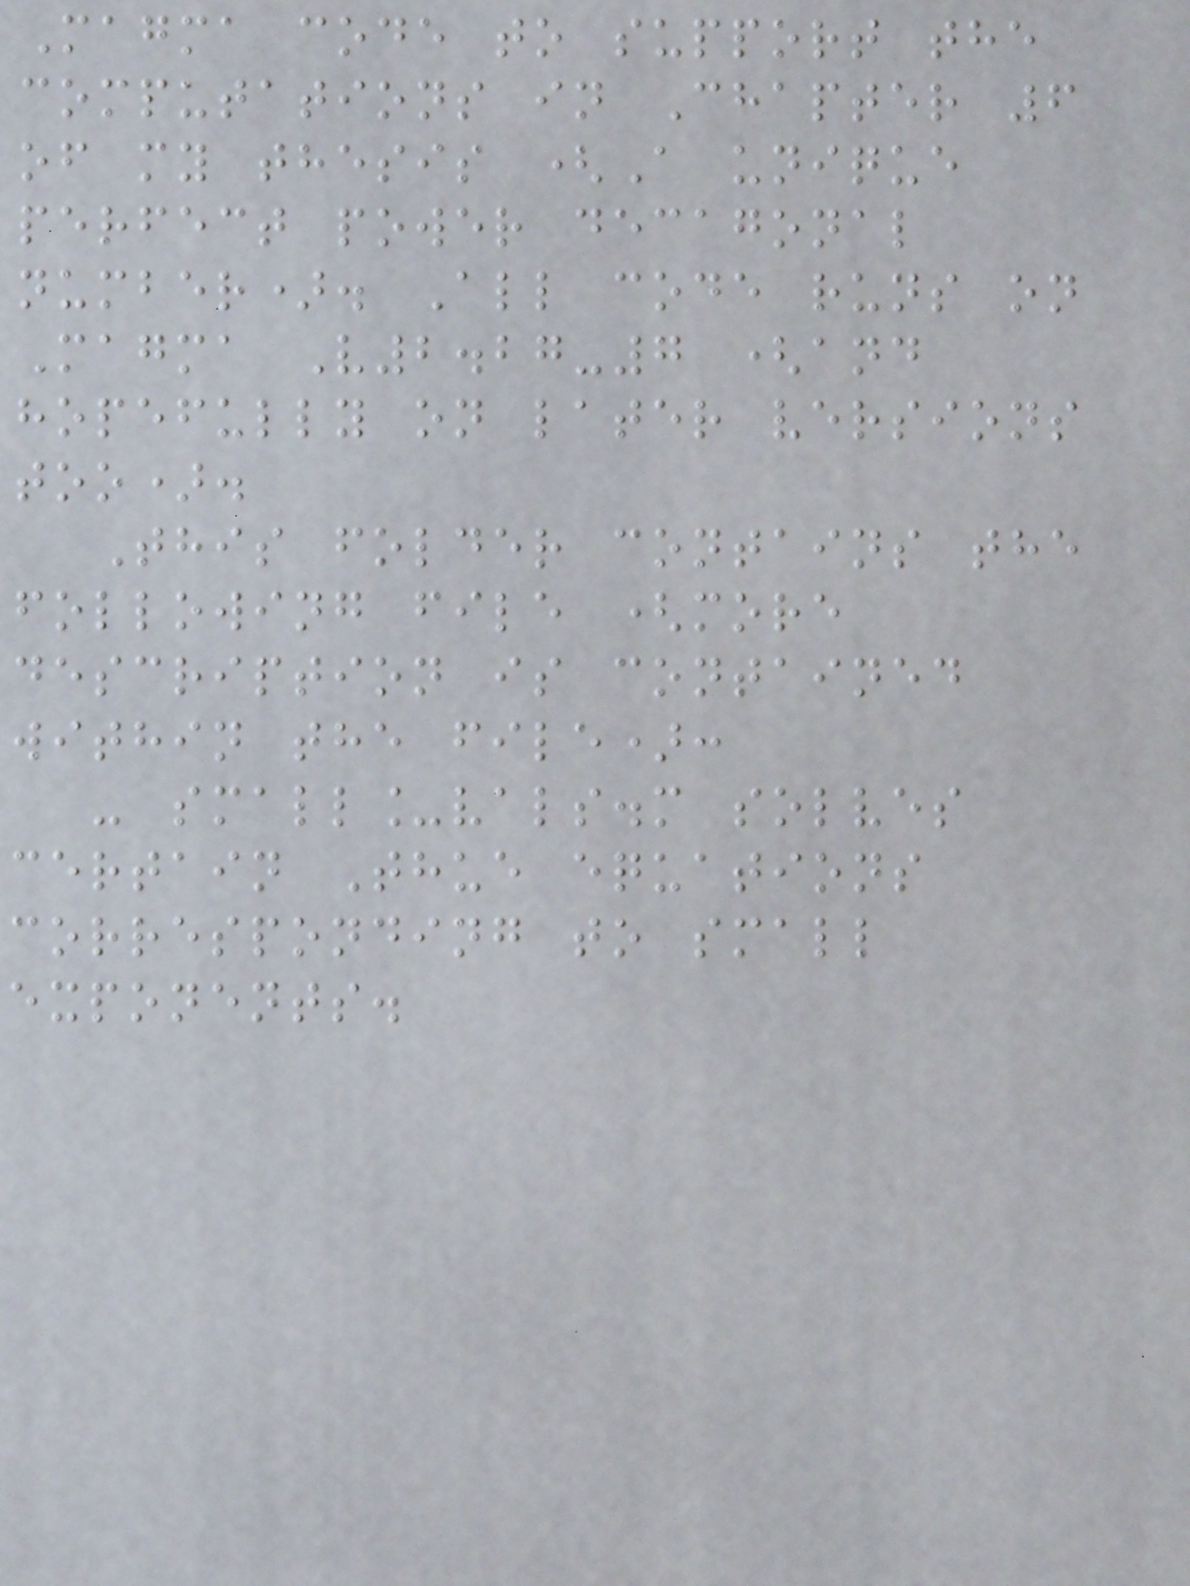Magma code to support the
computations in Chapter 6
of my thesis (A unique
perfect power decagonal
number). All code runs on
Magma V2.27-7 (and
hopefully on later versions
too).
This folder contains the
following file (more
description is contained
within the file):
- small_vals.m solves
certain Thue equations
corresponding to small
exponents.
